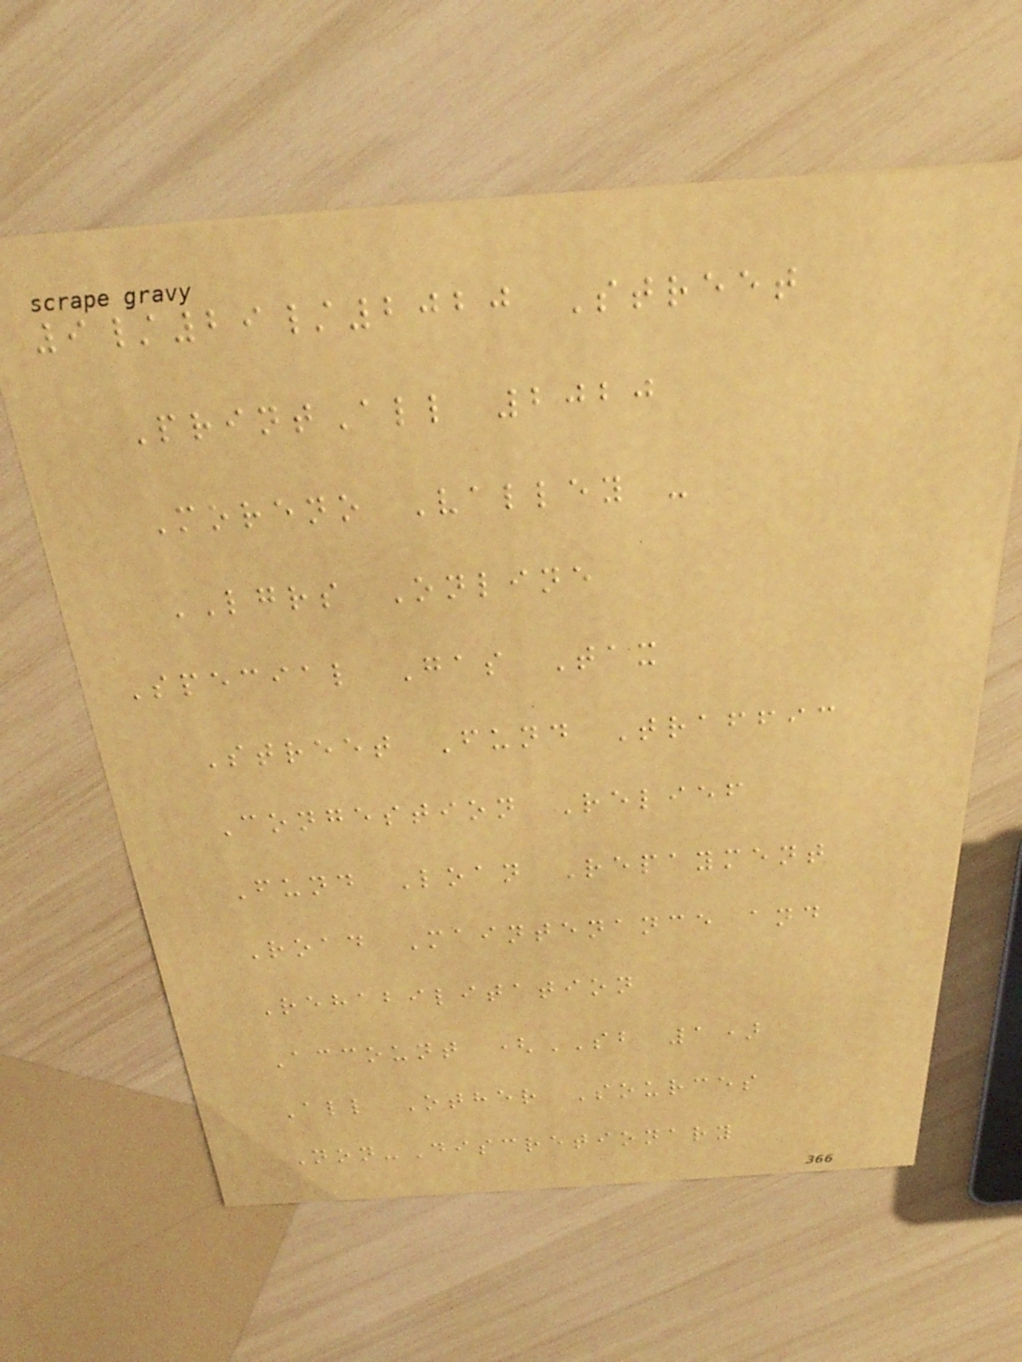9/29/2020 Street
PrintAll 2020
Moreno Valley -
LGRS Online
Special Gas Tax
Street Fund Traffic
Congestion Relief
Fund Loan Repayment
Road Maintenance and
Rehabilitation
Account (SB 1)
All Other Sources
Non-Discretionary
